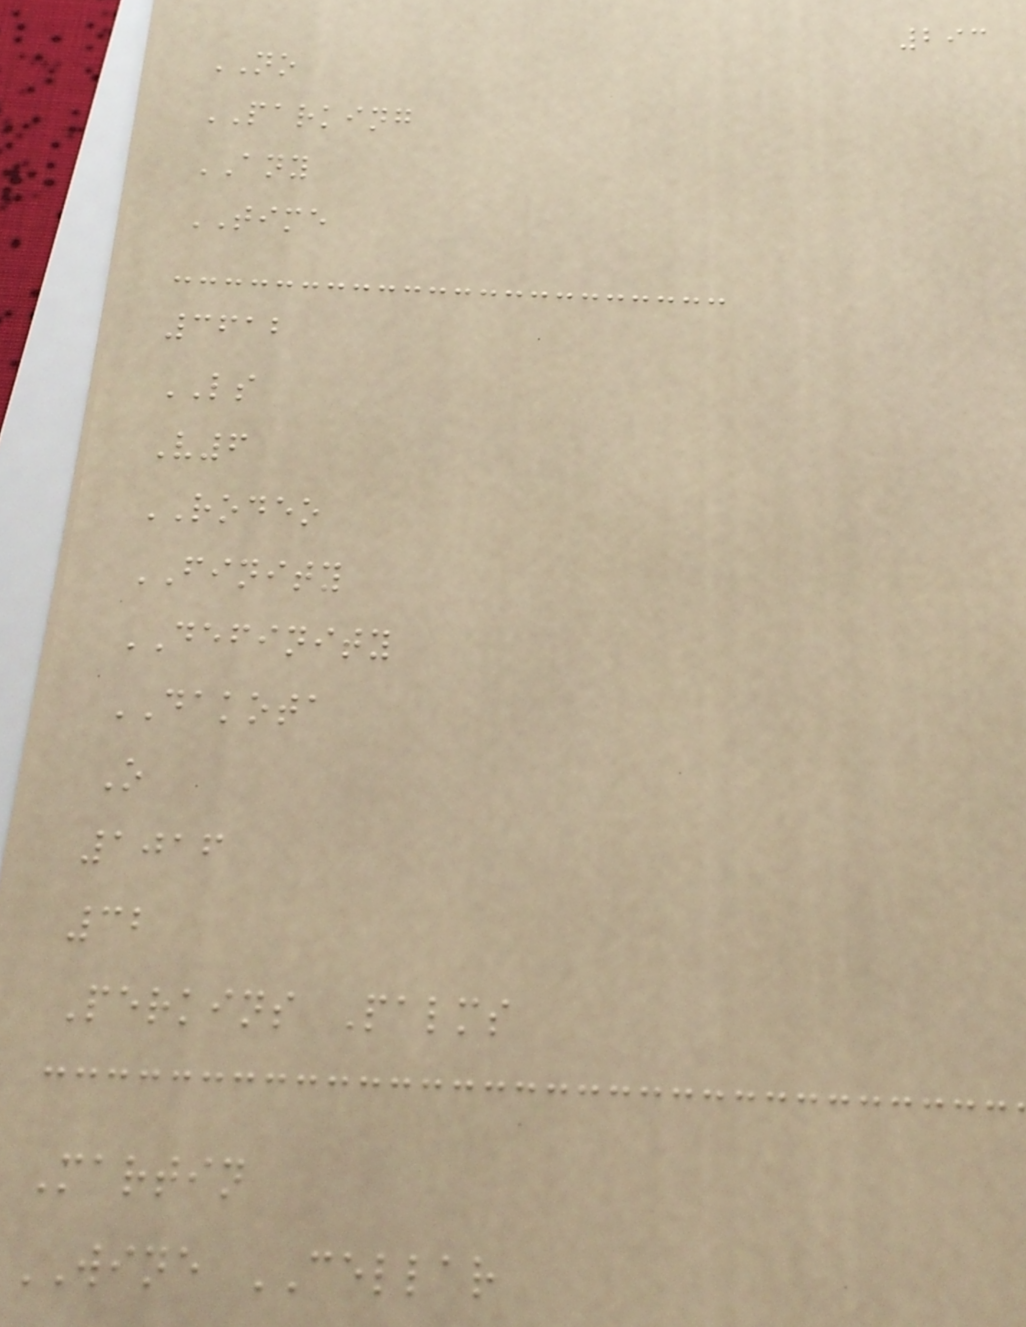293
NO
PARKING
ANY
TIME
3612
LS
V6
RODEO
FINITY
DEFINITY
DAKOTA
O
1016
32
Perkins Palms
Martin
WINE CELLAR
